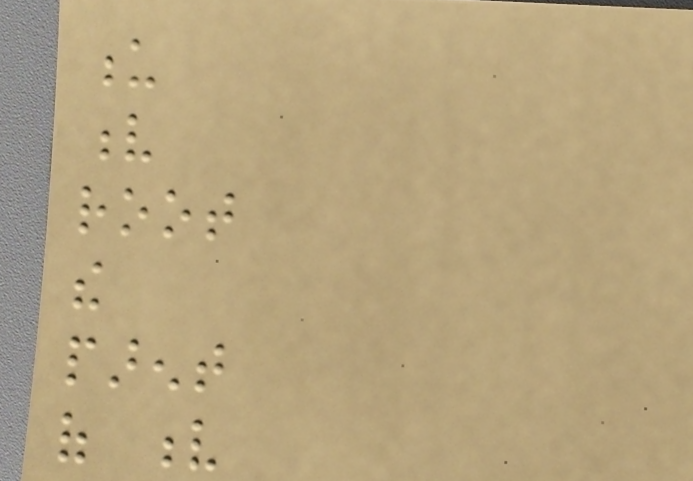u
v
root
the
parent
of v
